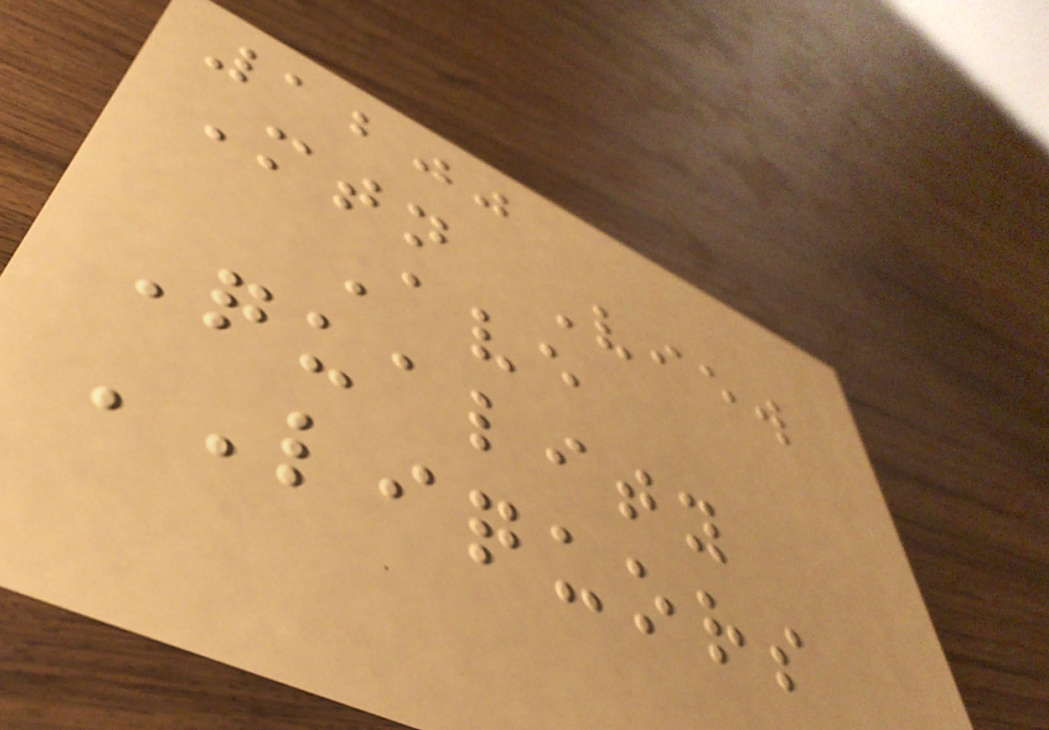1200
Mtn View
Ave
Quality
LIQUORS
